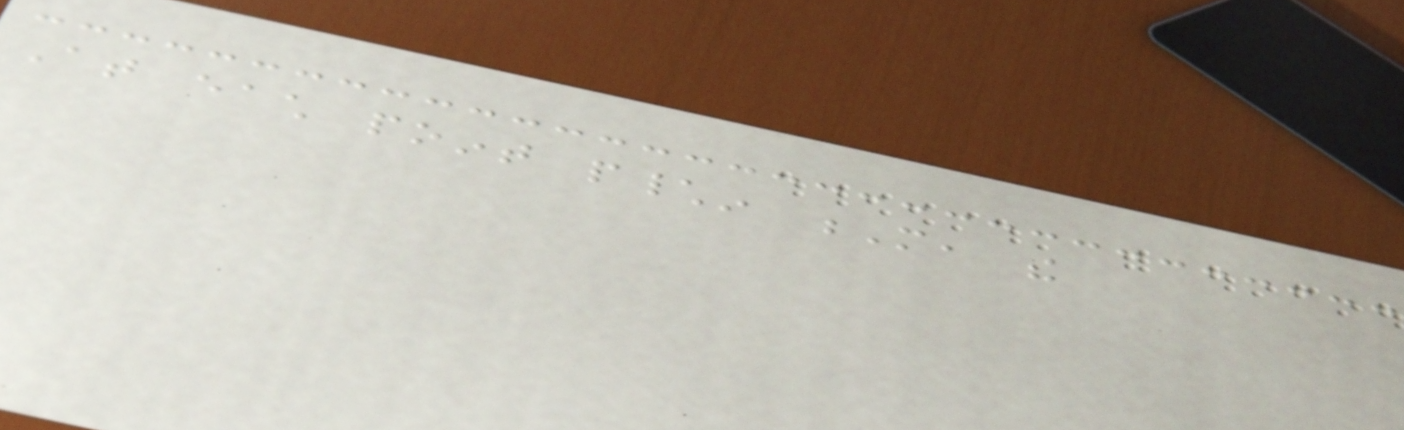At each point p\in M, the
